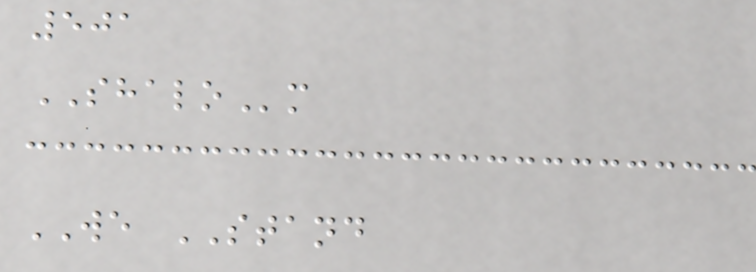501
SHALOm
WE STAND
